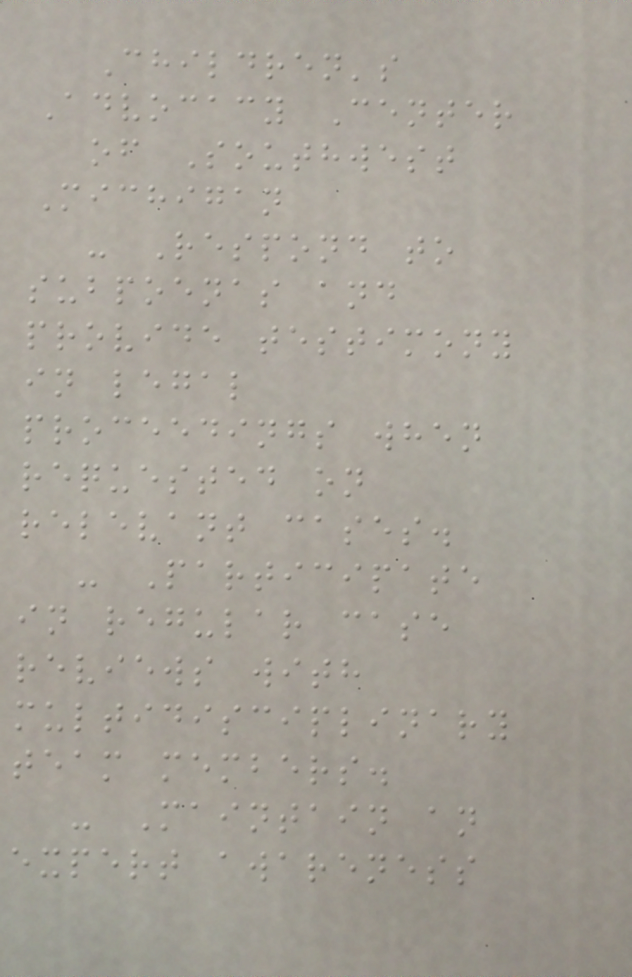Children's
Advocacy Center
of Southwest
Michigan
- Respond to
subpoenas and
provide testimony
in legal
proceedings when
requested on
relevant cases.
- Participate
in regular case
reviews with
multidisciplinary
team members.
- Maintain an
expert awareness
